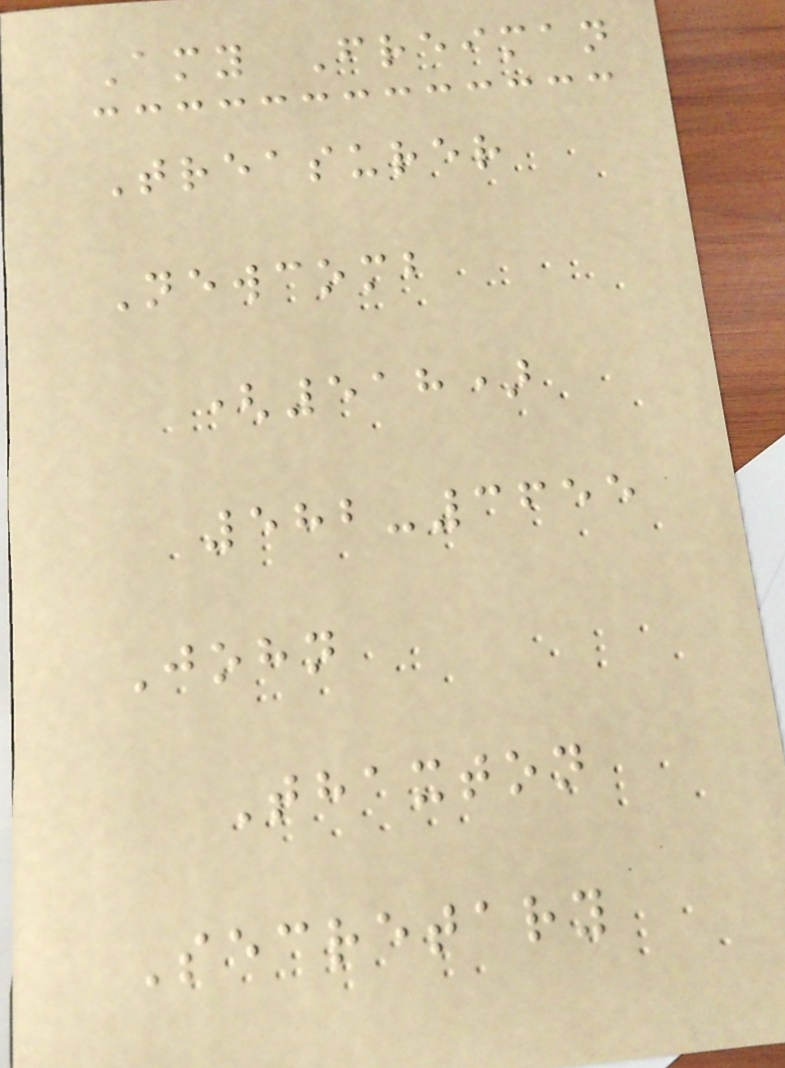Amy Freiman
Treasurer
Newcomb
(518)
582-3655
John
Thaxton
Secretary
